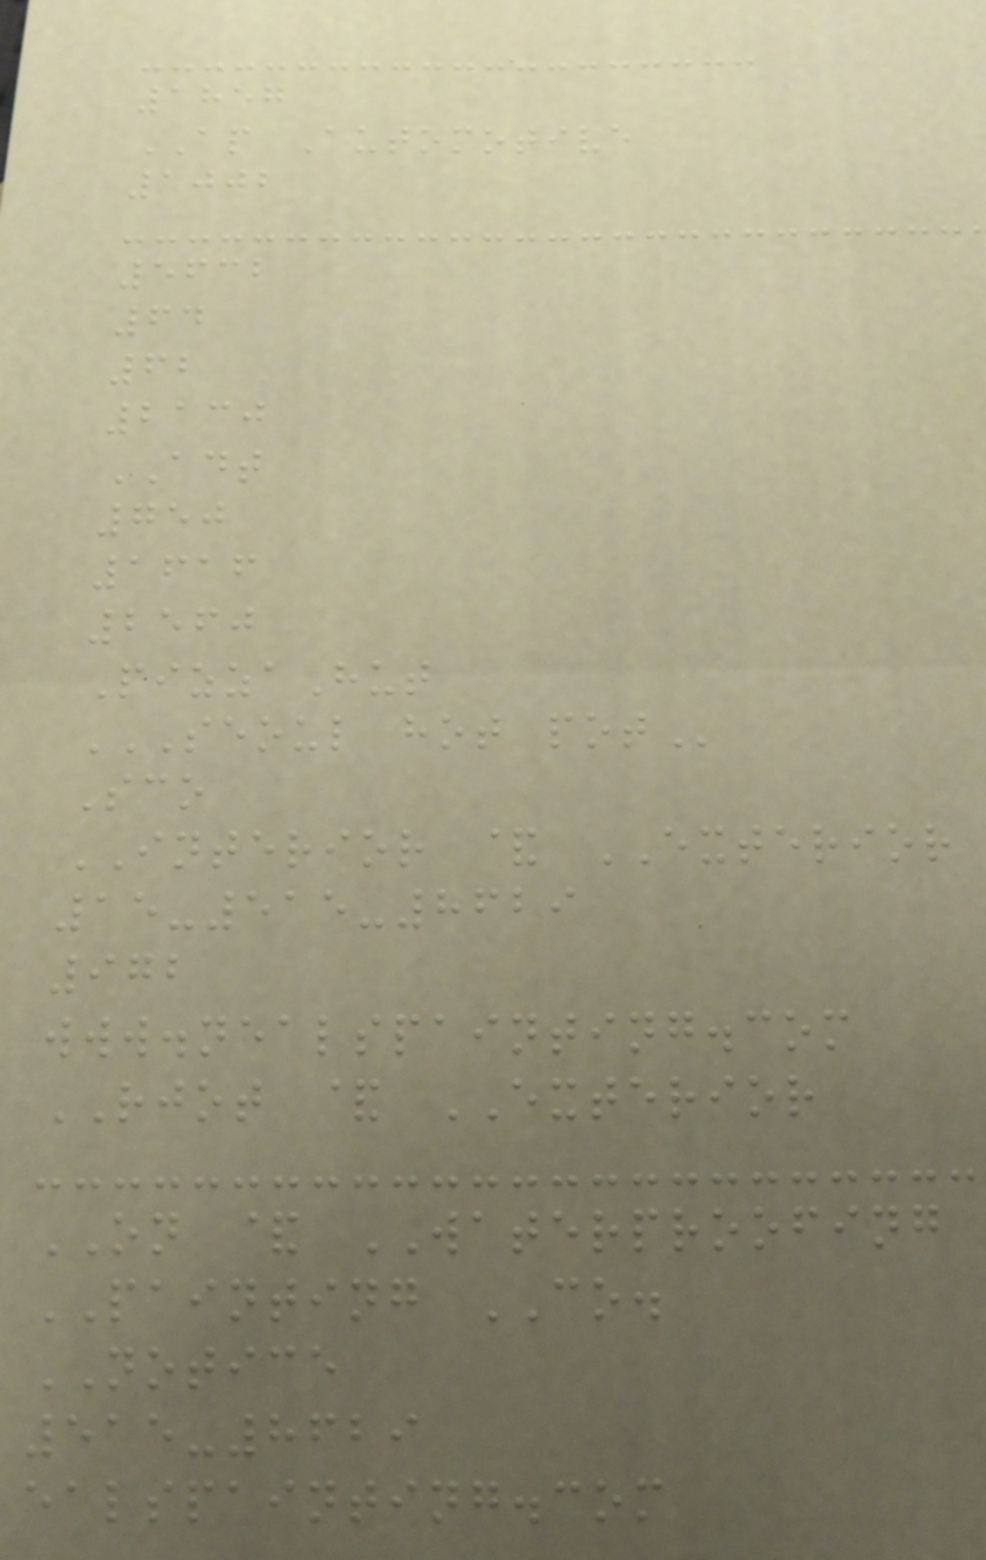1857
AP Automotive
1002
5632
64
62
2130
ADT
750
1616
2560
PizzaHut
SEOUL HOT POT
Sco
INTERIOR & EXTERIOR
15-515-8629
972
www.nealspainting.com
RJOT & EXTERIOR
ON & WATERPROOFING
PAINTING CO.
NOTICE
515-8629
ealspainting.com
